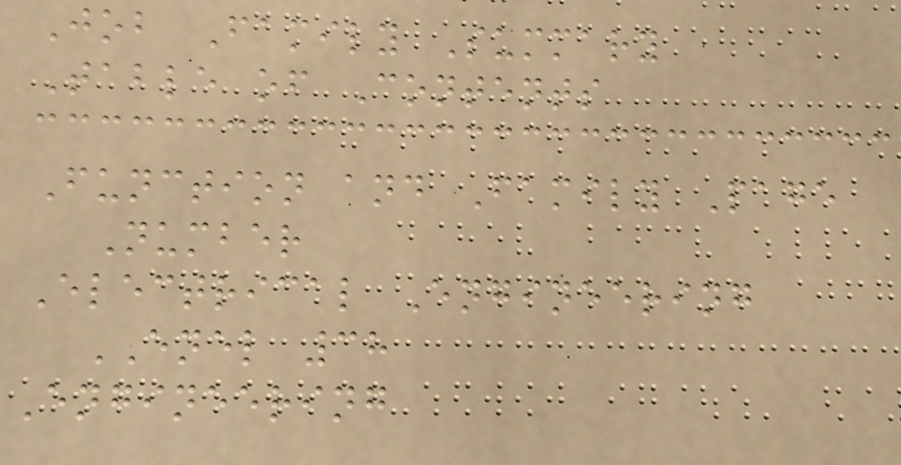Job Family Summary
Table of Contents
Function and Family Page
Number
Electrical Engineering
ENEL 38
Engineering
